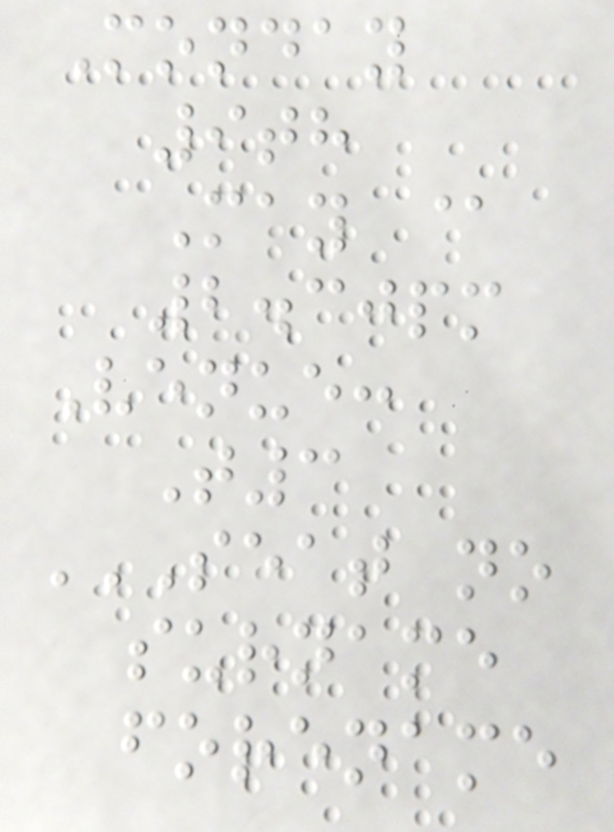Monday
9th
May @
2.30pm
Venue:
T3
SEAT NO
SURNAME
FORENAME
